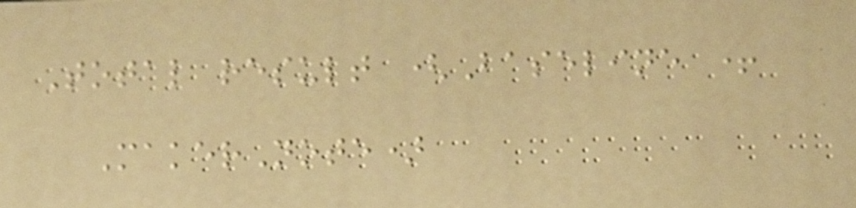Total result (Baseline +
MakerNote)
